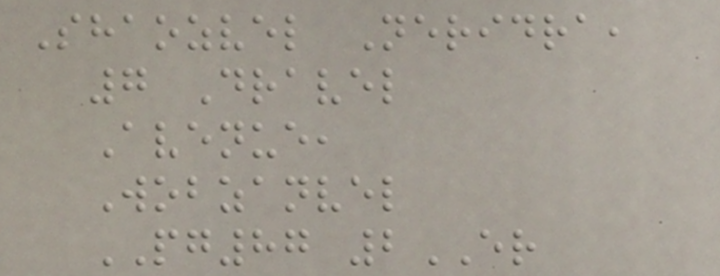Shaozvel Neridra,
7 Dravel
Avenue,
Wobzanvel
PG87 2ER
